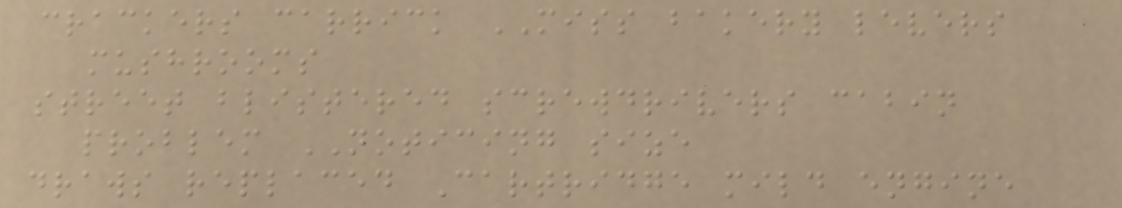crackers carrick MISS bakery levers
mushrooms
street blistered screwdrivers cabin
problem NOTICING size
draws replaced Cartridge mild engine
